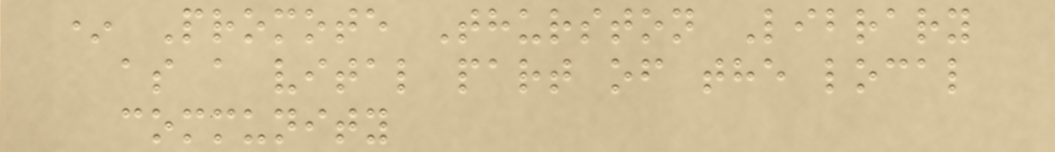* Promote Thurston Library
as a vital part of the local
community
